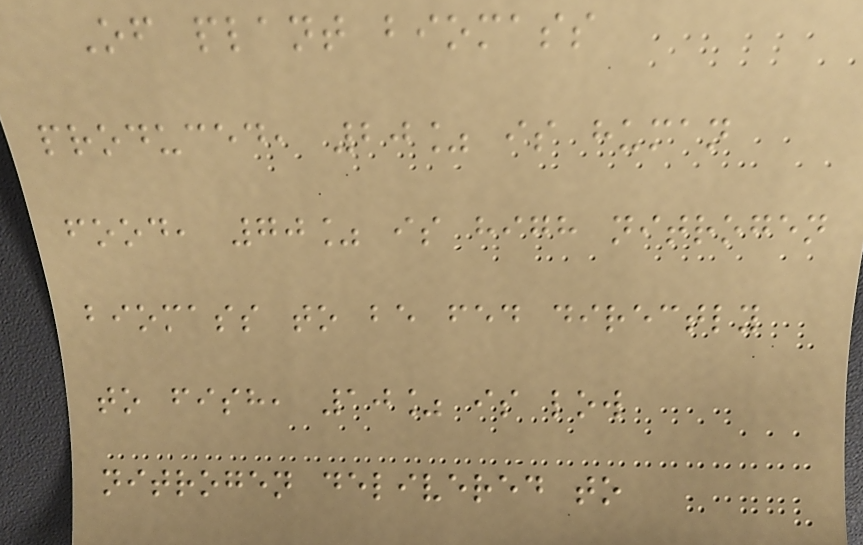Of plant biomass
produced, 20% is human
food, 70% is high nitrogen
biomass to be fed directly
to fish, 10% is low
nitrogen delivered to
